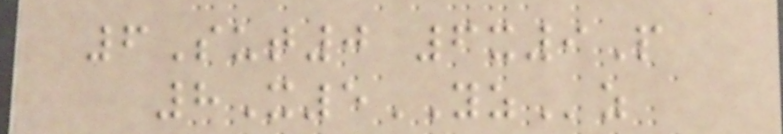6Sut0 6x9P
8X5YZz
